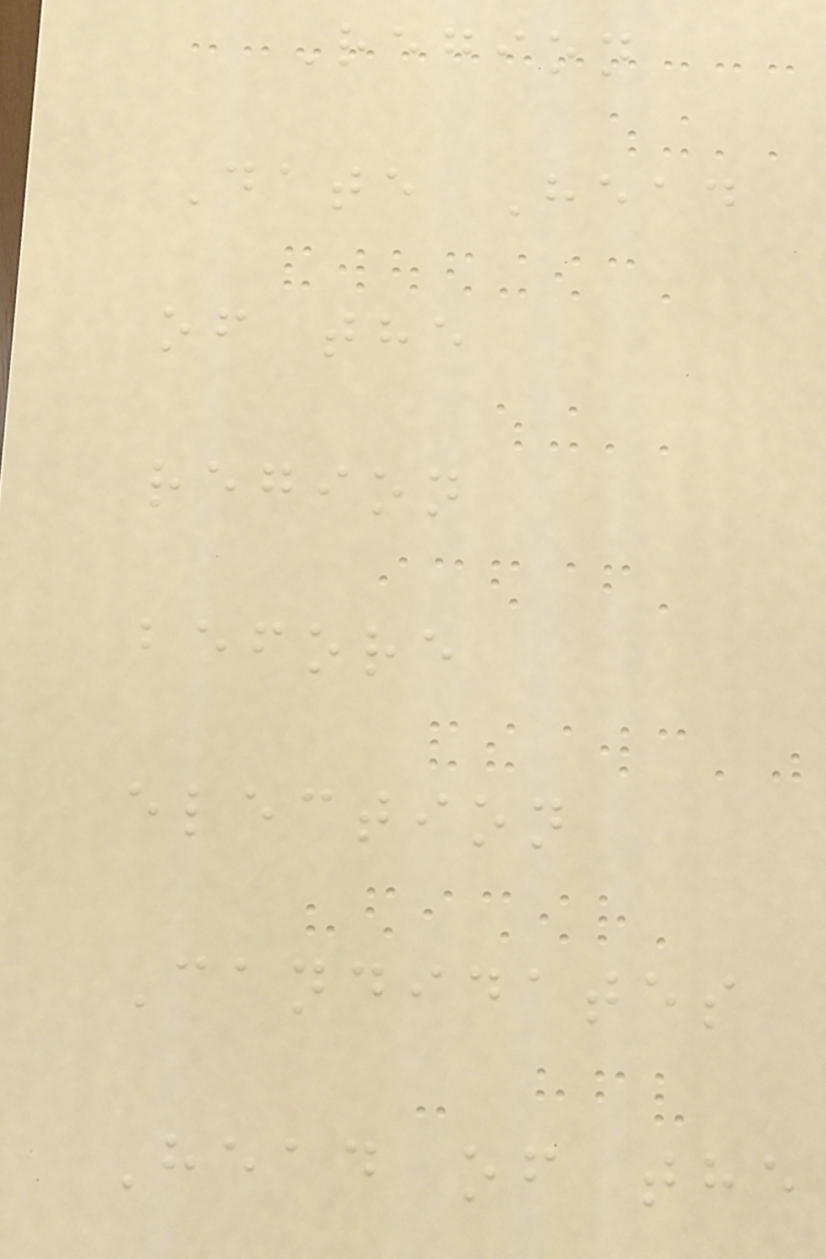Region
Date Head
of the
region
before
election
Candidates
Head of the
